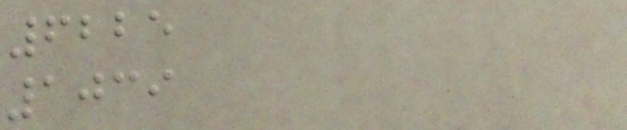6225
1039
